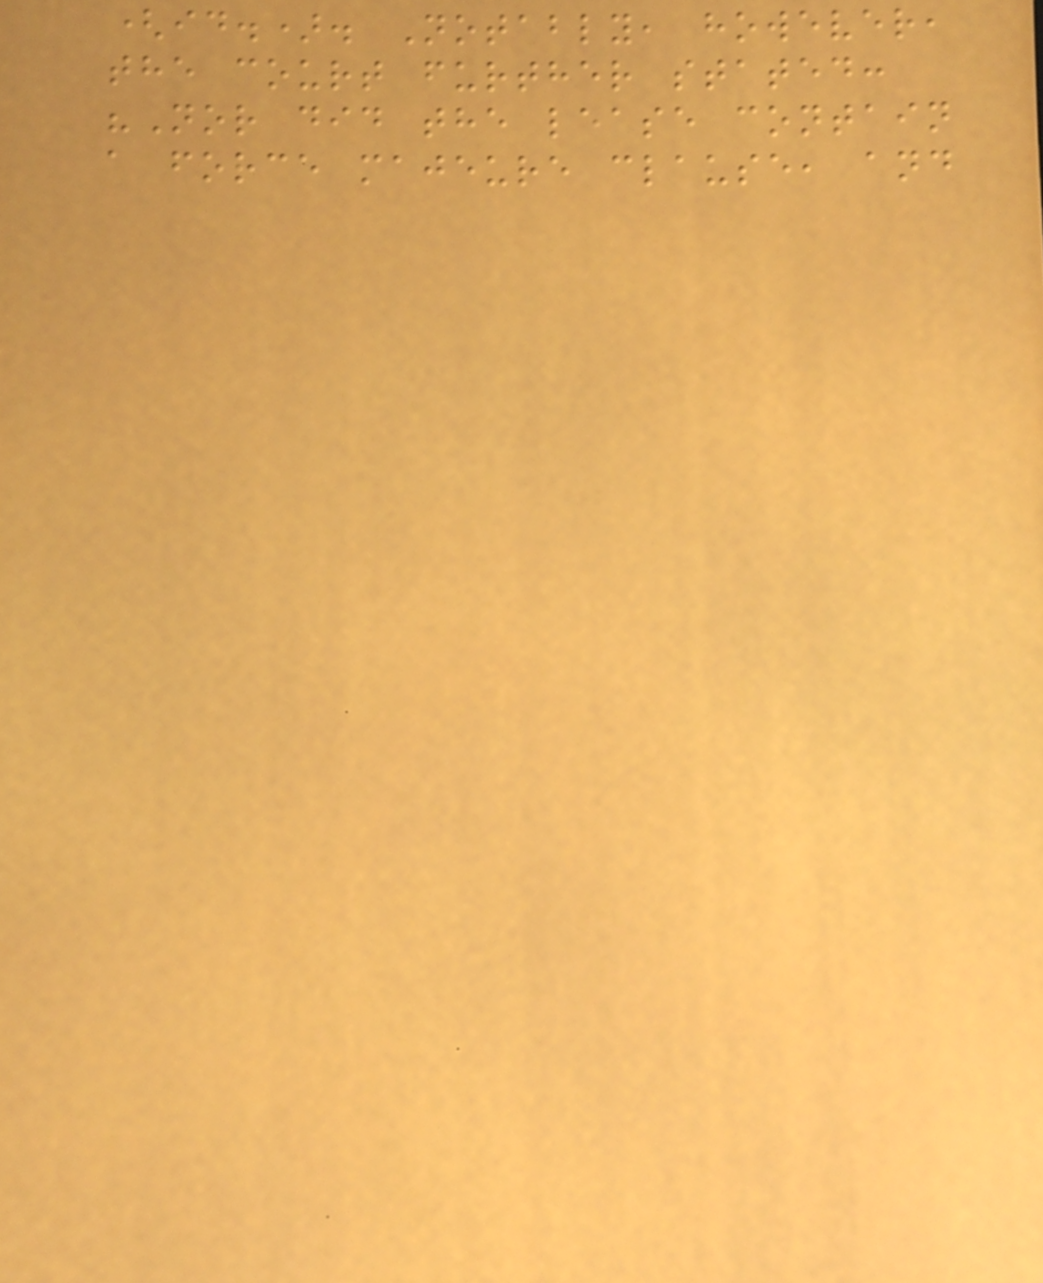(id.). Notably, however,
the court further stated:
"Nor did the lease contain
a force majeure clause, and
